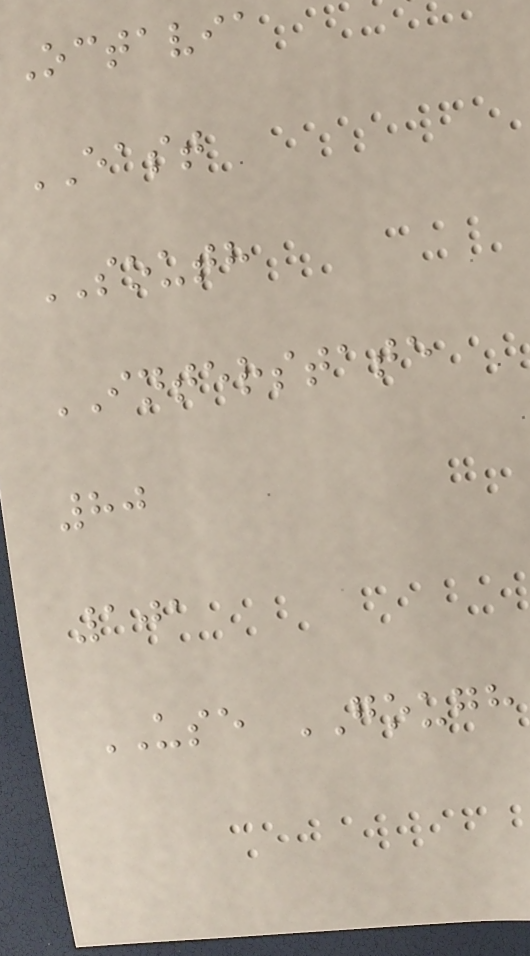Octavia
EAST
SOUTH
INTERSTATE
80
101
USE GOUGH
